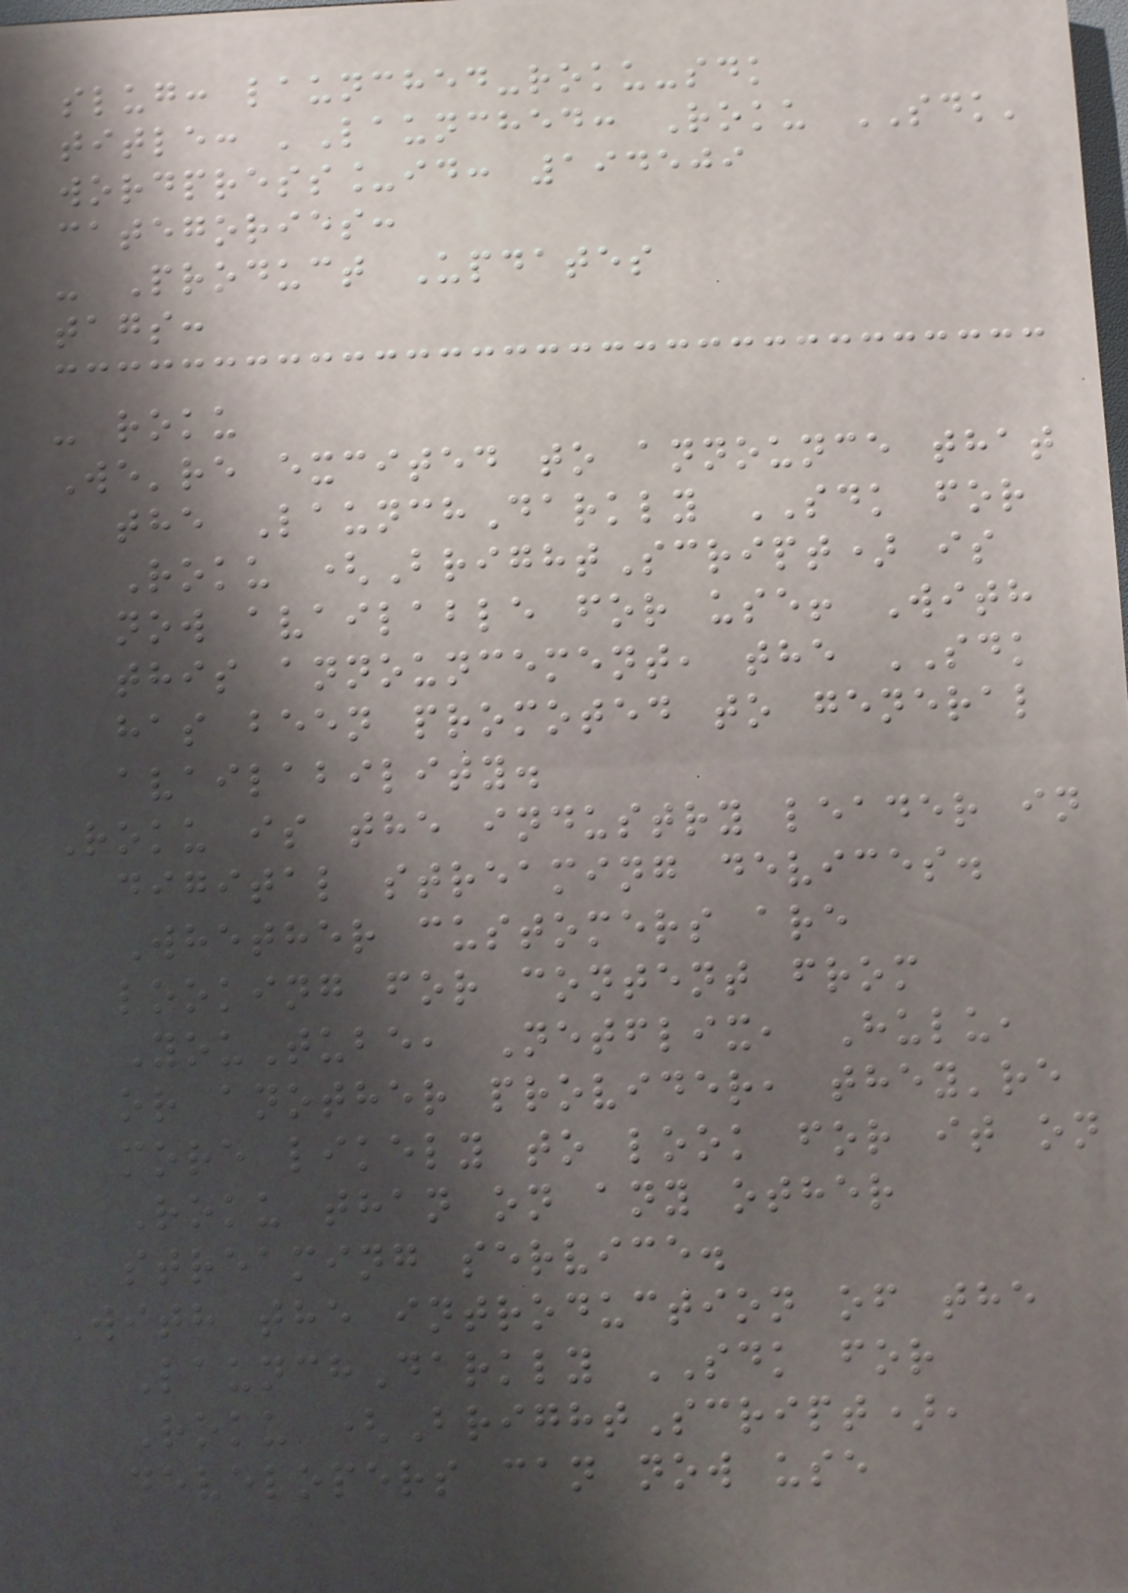slug: launched-roku-sdk
title: 'Launched: Roku SDK'
wordpress_id: 194509
categories:
- Product Updates
tags:
- roku
We're excited to announce that
the LaunchDarkly SDK for
Roku (BrightScript) is
now available for use! With
this announcement, the SDK
has been promoted to general
availability.
Roku is the industry leader in
digital streaming devices.
Whether customers are
looking for content from
YouTube, Netflix, Hulu,
or another provider, they're
more likely to look for it on
Roku than on any other
streaming service.
With the introduction of the
LaunchDarkly SDK for
Roku (BrightScript),
developers can now use
